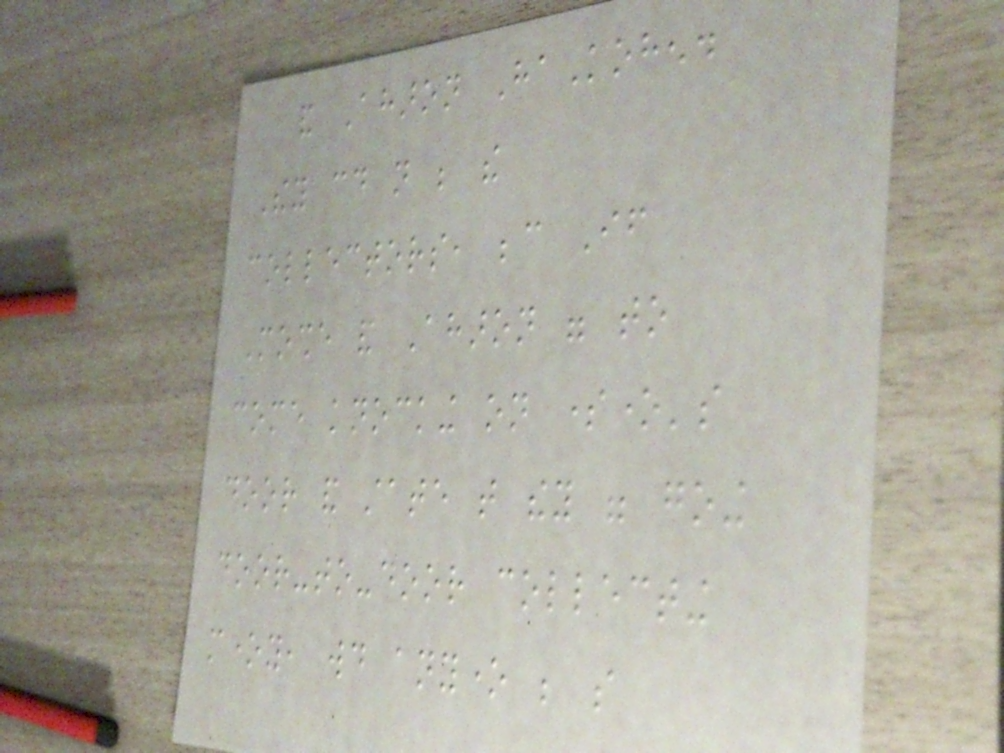and Aharon HaKohen.
They could not be the
collectors, because If
Moshe and Aharon were to
come knocking on someone's
door and state that they were going
door-to-door collecting
money, would anyone be so
